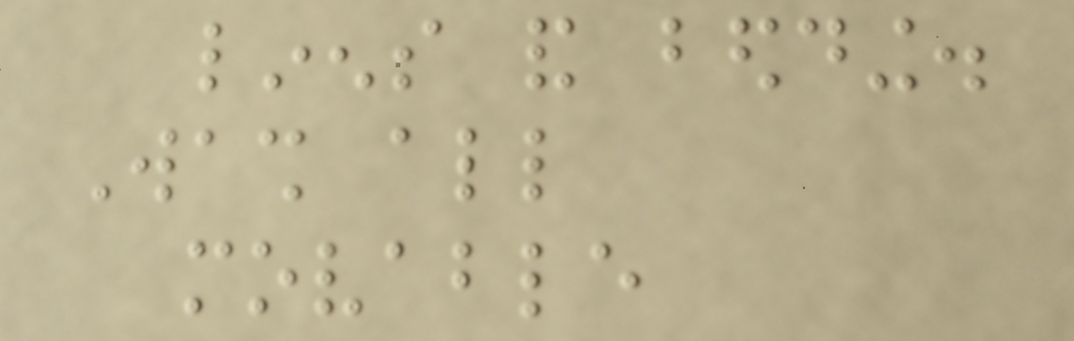linens and bedding.
Wash all
movable
